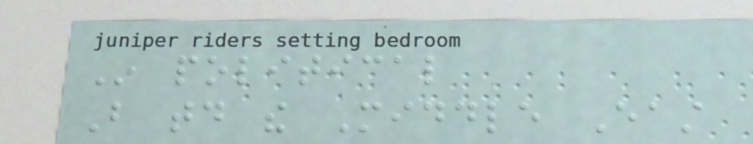In political
But today the Middle East
